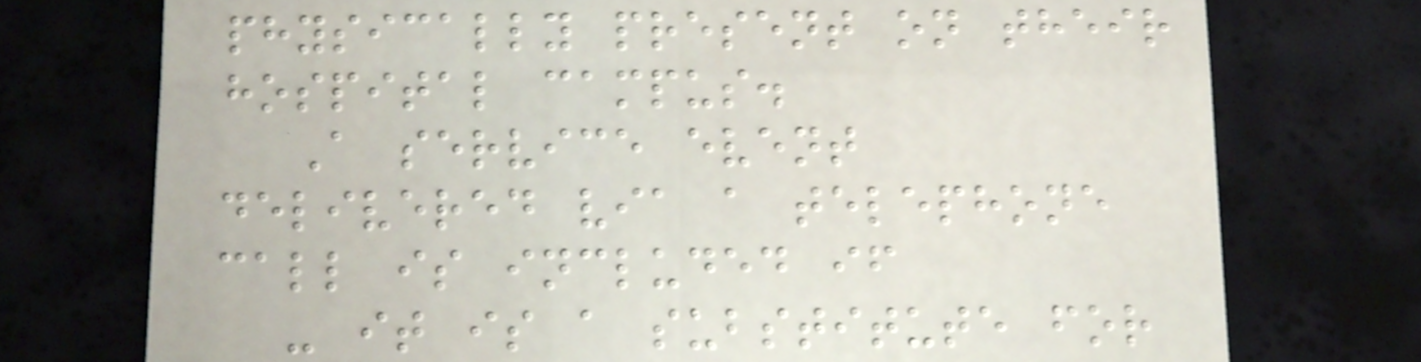physically present on their
hospital campus.
A service event
delivered via a telephone
call is included if
- it is a substitute for
